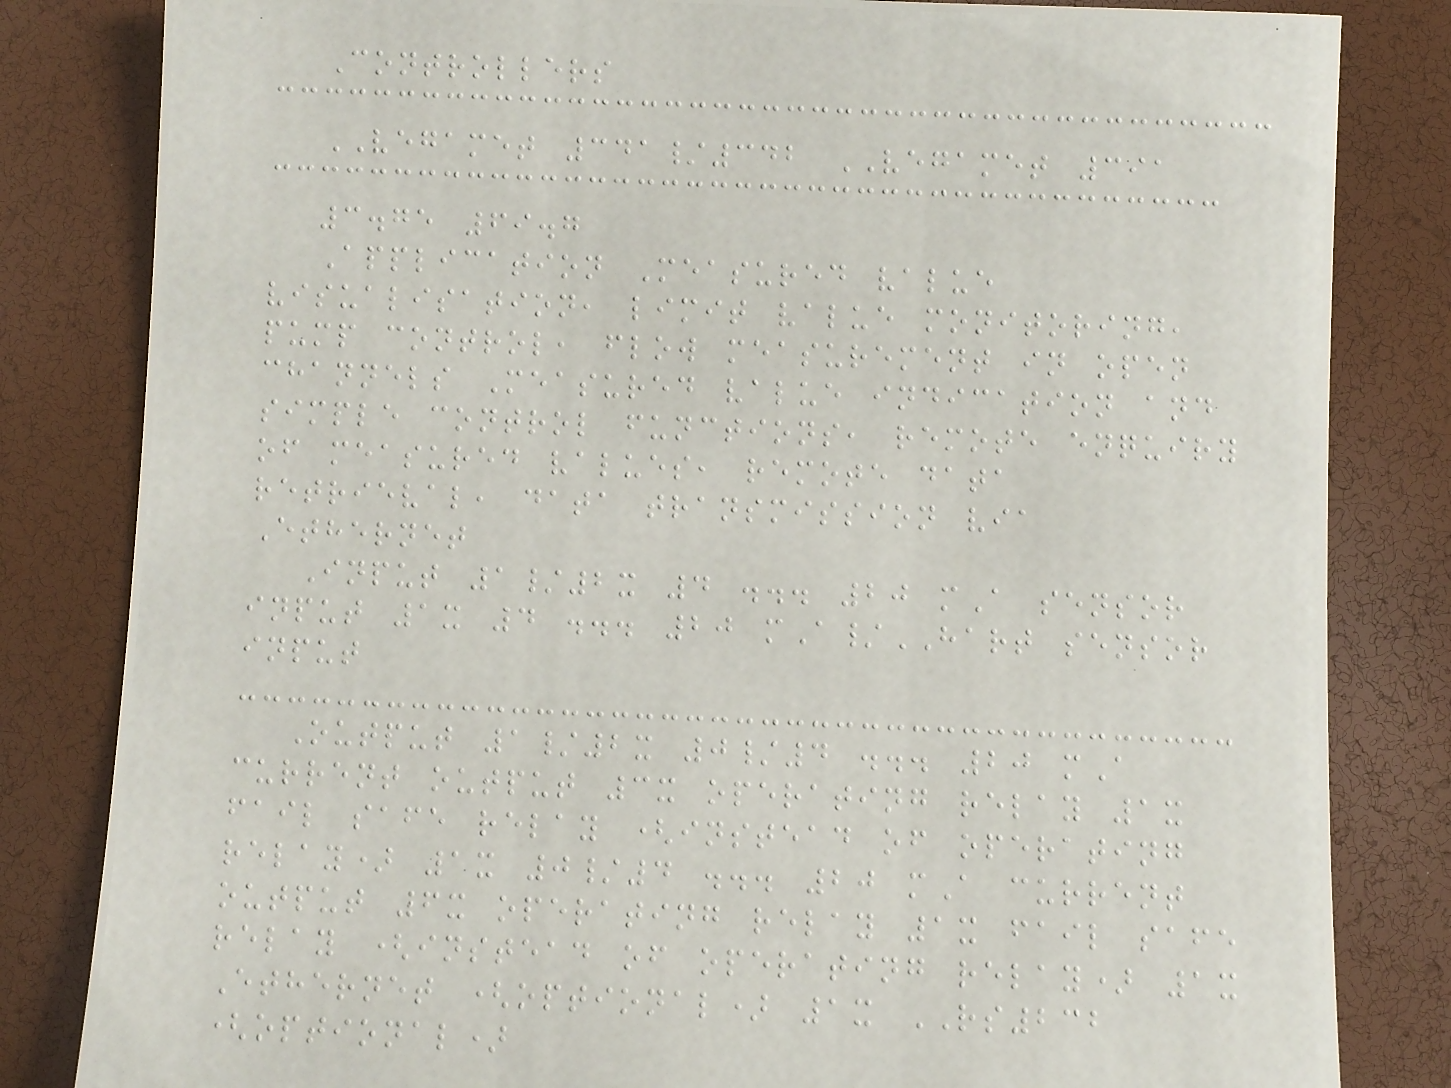Controllers
VEGAMET 341/342 VEGAMET 391
3.75 69.7
Application Measured value
visualisation, limit value monitoring,
pump control, flow measurement in open
channels Measured value indication and
simple control functions, remote enquiry
of measured values, remote data
retrieval, data transmission via
Ethernet
Input 1/2x 4 ... 20 mA sensor
input 1x 4 ... 20 mA/HART sensor
input
Output 1/2x 0/4 ... 20 mA
current output 3x operating relay 1x
fail safe relay (instead of operating
relay) 1x 0/4 ... 20 mA current
output 6x operating relay 1x fail safe
relay (instead of operating relay) 1x
Ethernet (optional) 1x RS232
(optional)
